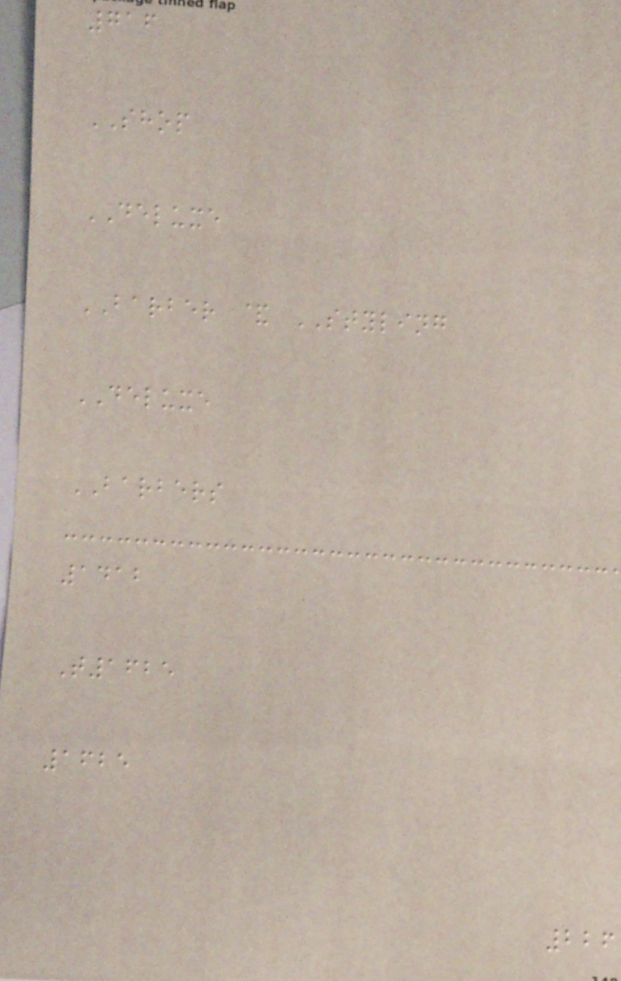716
SHOP
DELUXE
BARBER & STYLING
DELUXE
BARBERS
1412
T1625
1625
226
